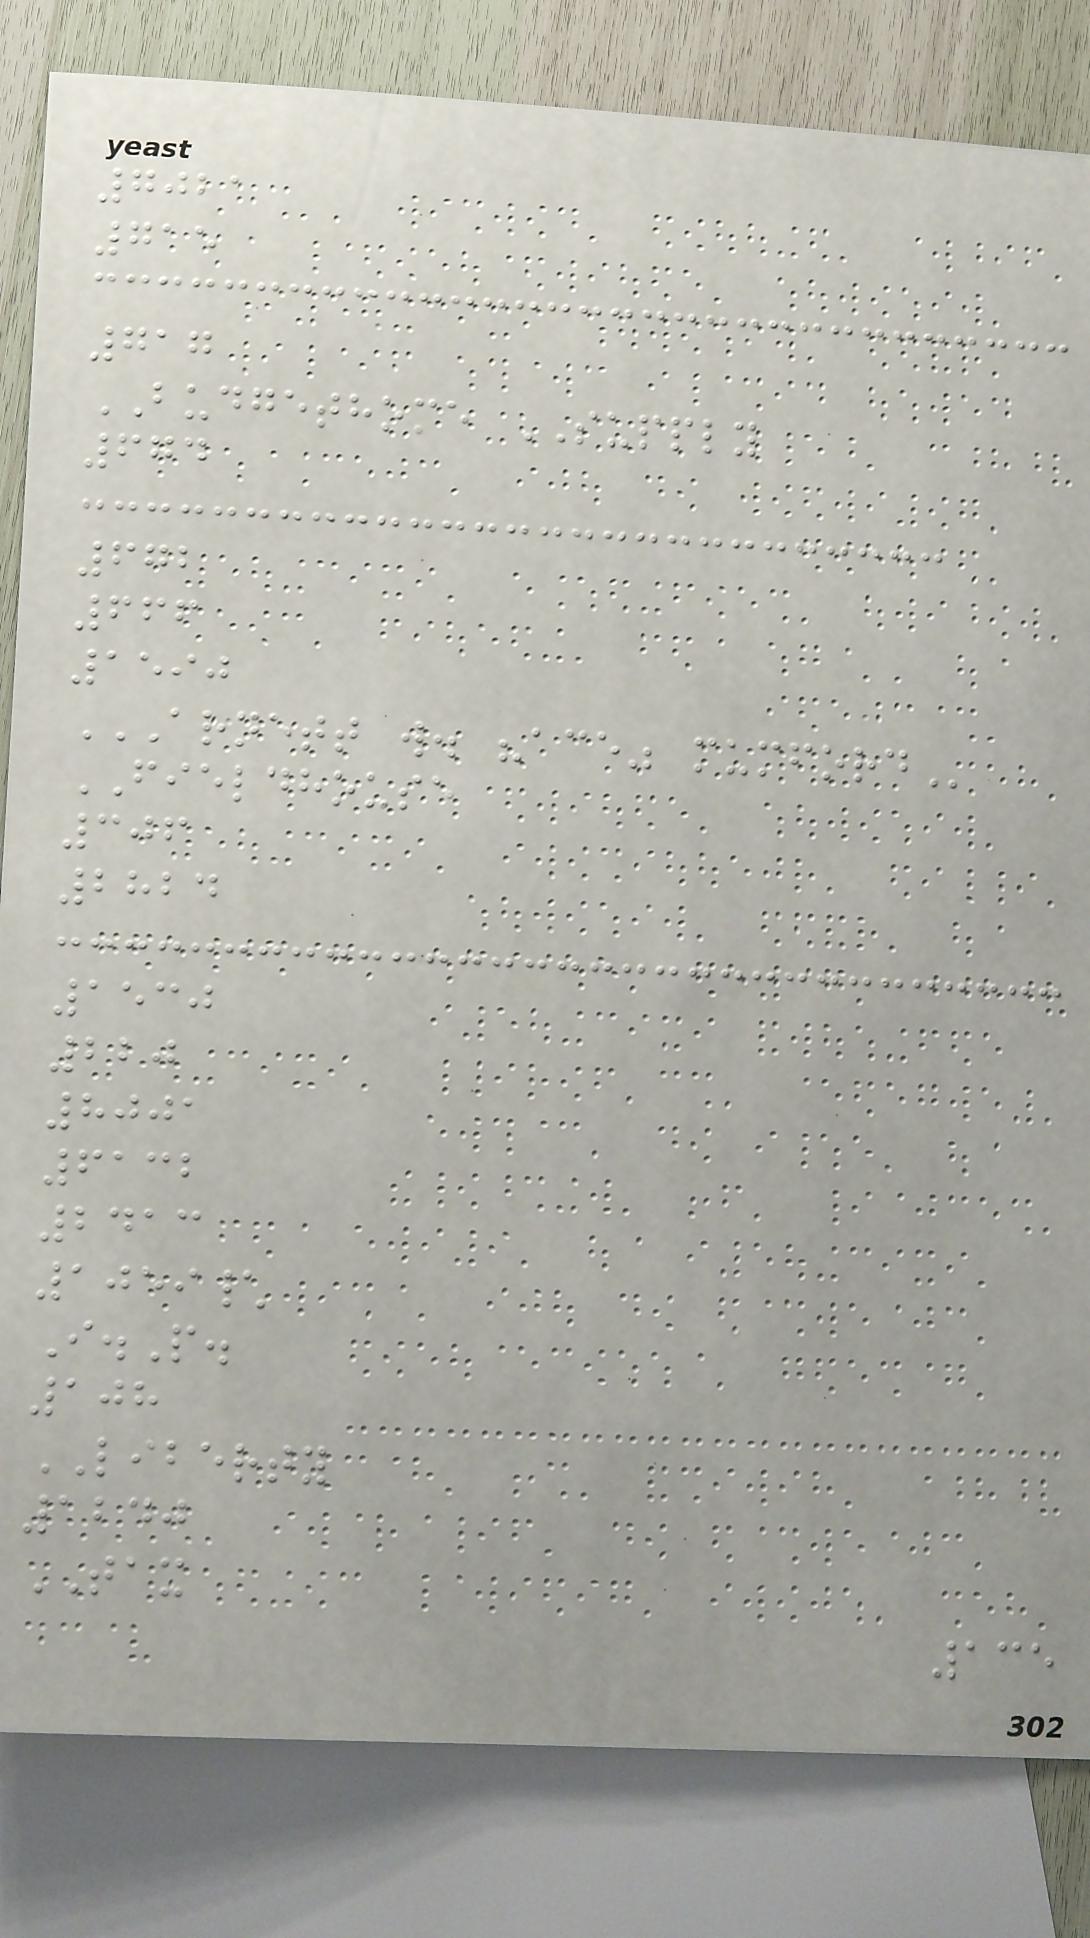7021
715
717
BUDGETHOME SUPPLY
674
672
666
1590
ARNETT W. "ACE" MUMFORD
FIELDHOUSE
306
2824
1530
220
8001
6132
2413
1059\
I.P.
108
LIBERTY
1240
TAX
135
